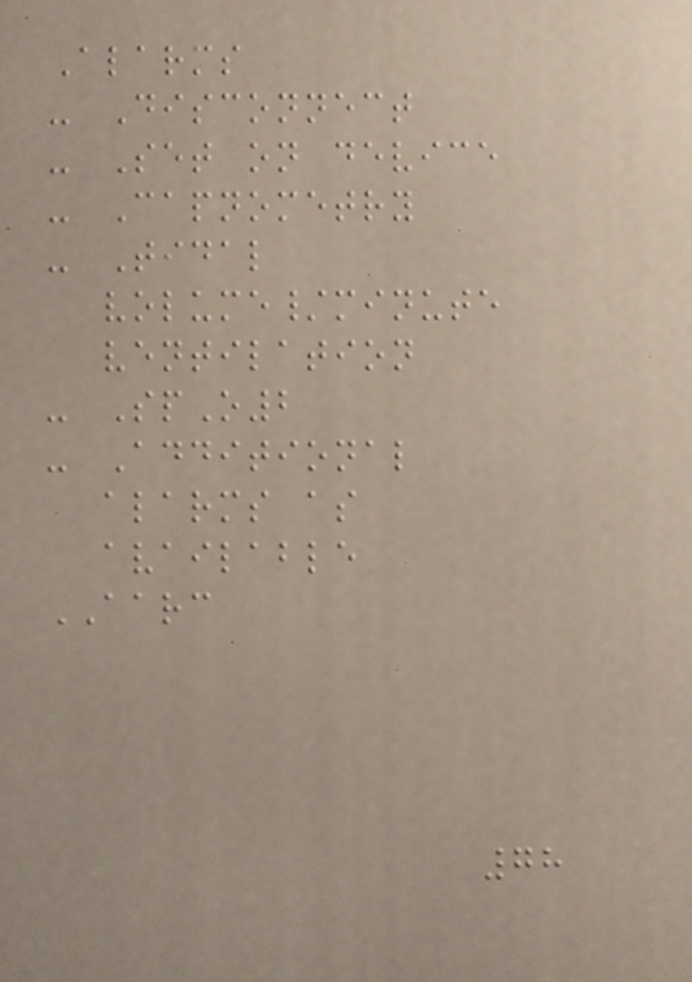Alarms
- Disconnect
- Set on device
- Capnometry
- Tidal
volume/minute
ventilation
- SpO2
- Additional
alarms as
available
AARC
78
